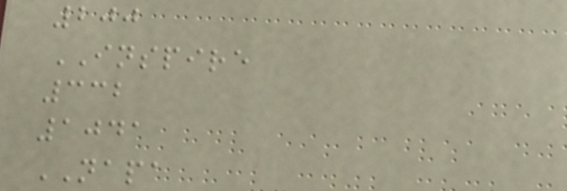200
INSPIRE
332
1041
NAPA
